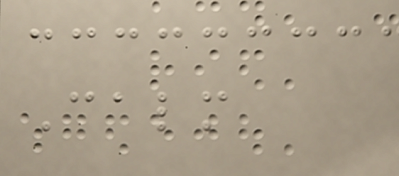Calm
